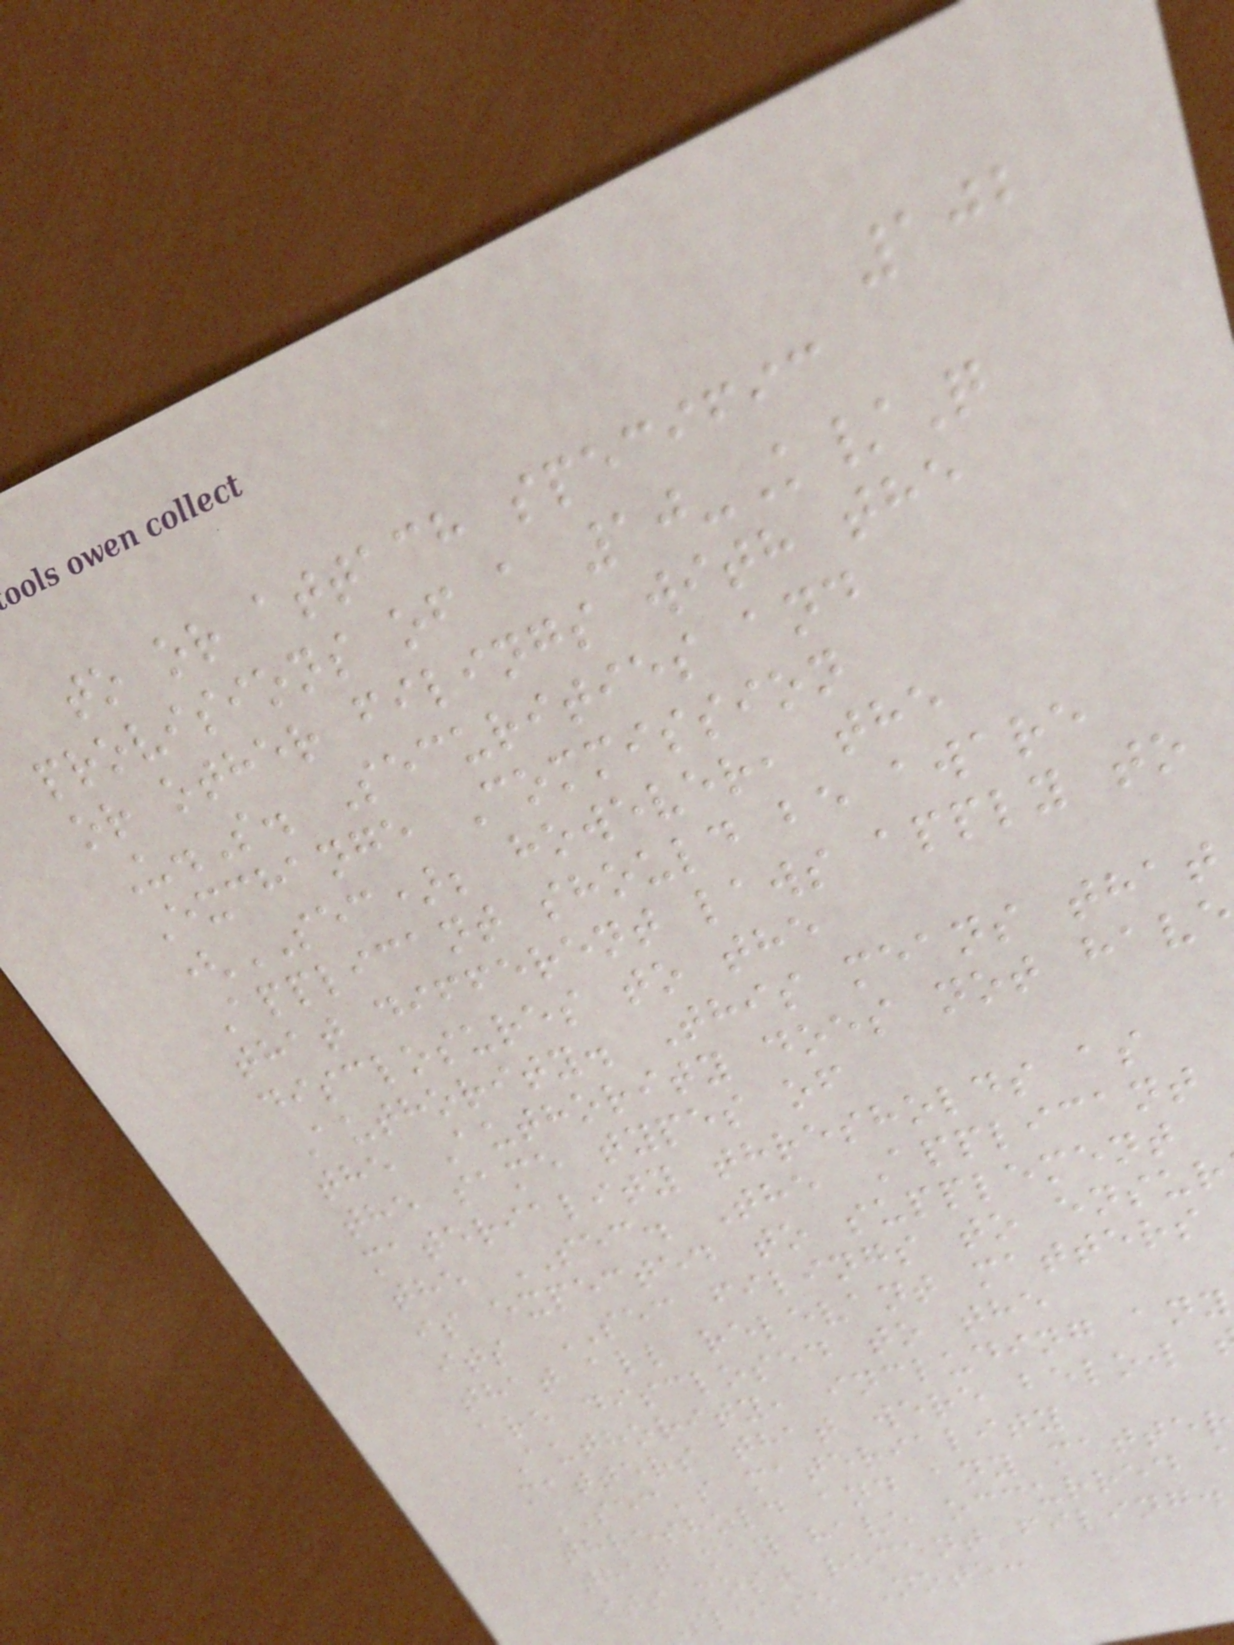102
to or attach specific
provisions of a 10-K/Q
or other filings with the
U.S. Securities and
Exchange Commission
(SEC); however, the
Applicant should be aware
that different laws apply to
disclosures to the
Authority. This means that
the Authority does not hav
the same types of
materiality thresholds as
the SEC. The Applicant
is expected to supplement
its SEC filings to ensur
that all relevant matters
are disclosed to the
Authority, including any
matters that were below
SEC's materiality
threshold and any matter
that may have occurred
its most recent filing.
Please Note:
